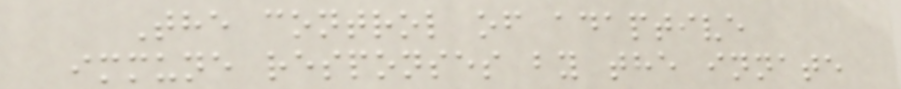The control of adaptive
immune responses by the innate
